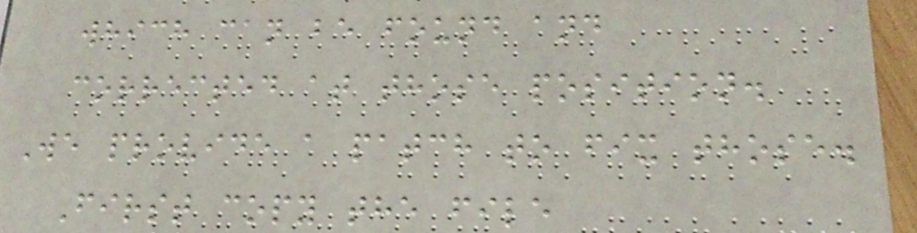which can be found and
corrected at those position.
We provide a patch to fix those.
First copy the file
